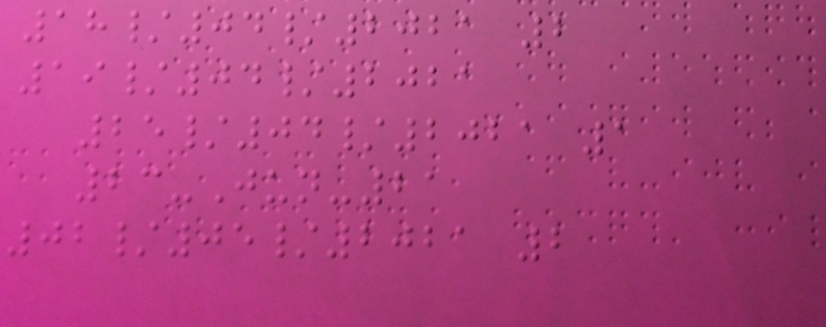18/04/2021 2
19/04/2021
25/04/2021 1
23-Jun-21
02/05/2021 2
